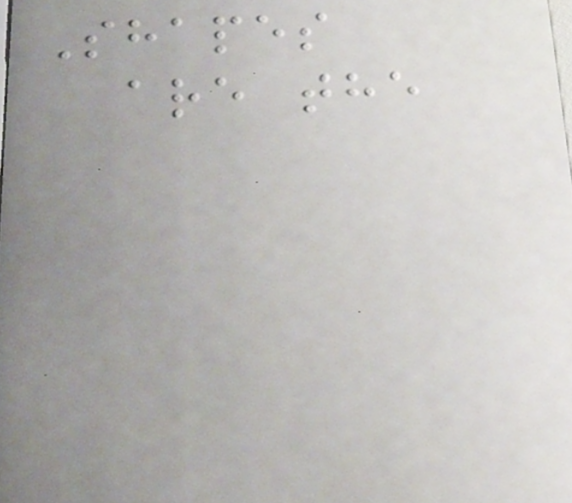Shapes
are the
